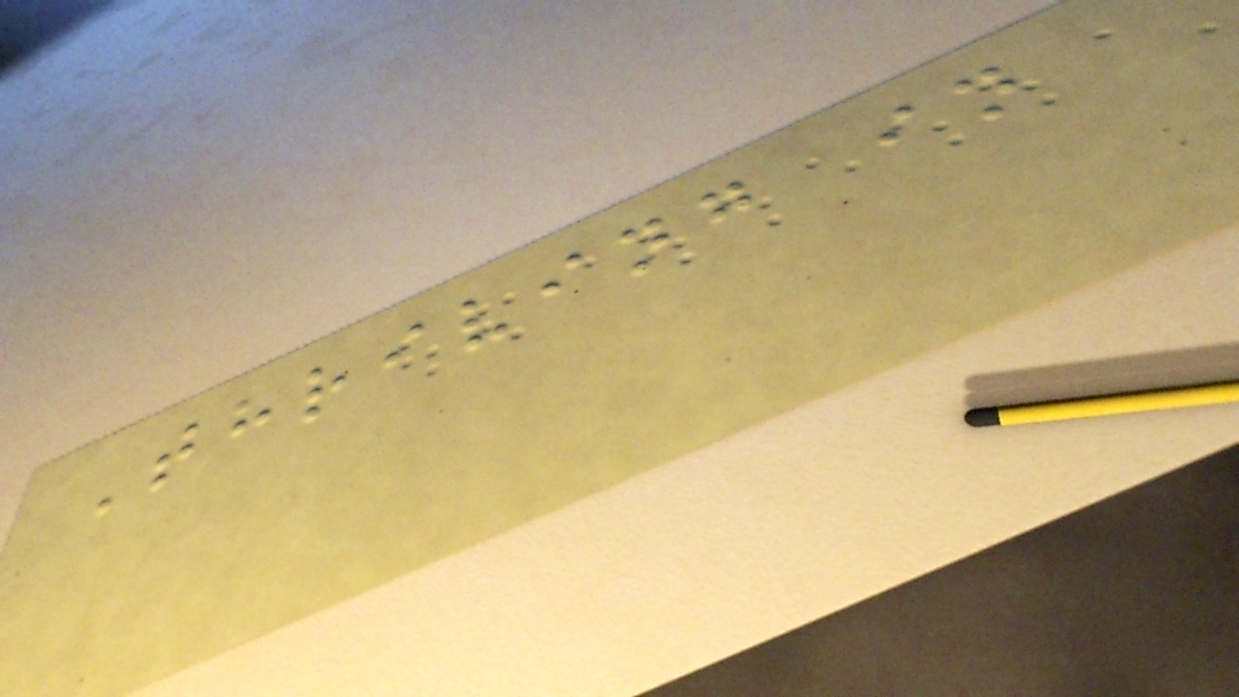Thriving in
